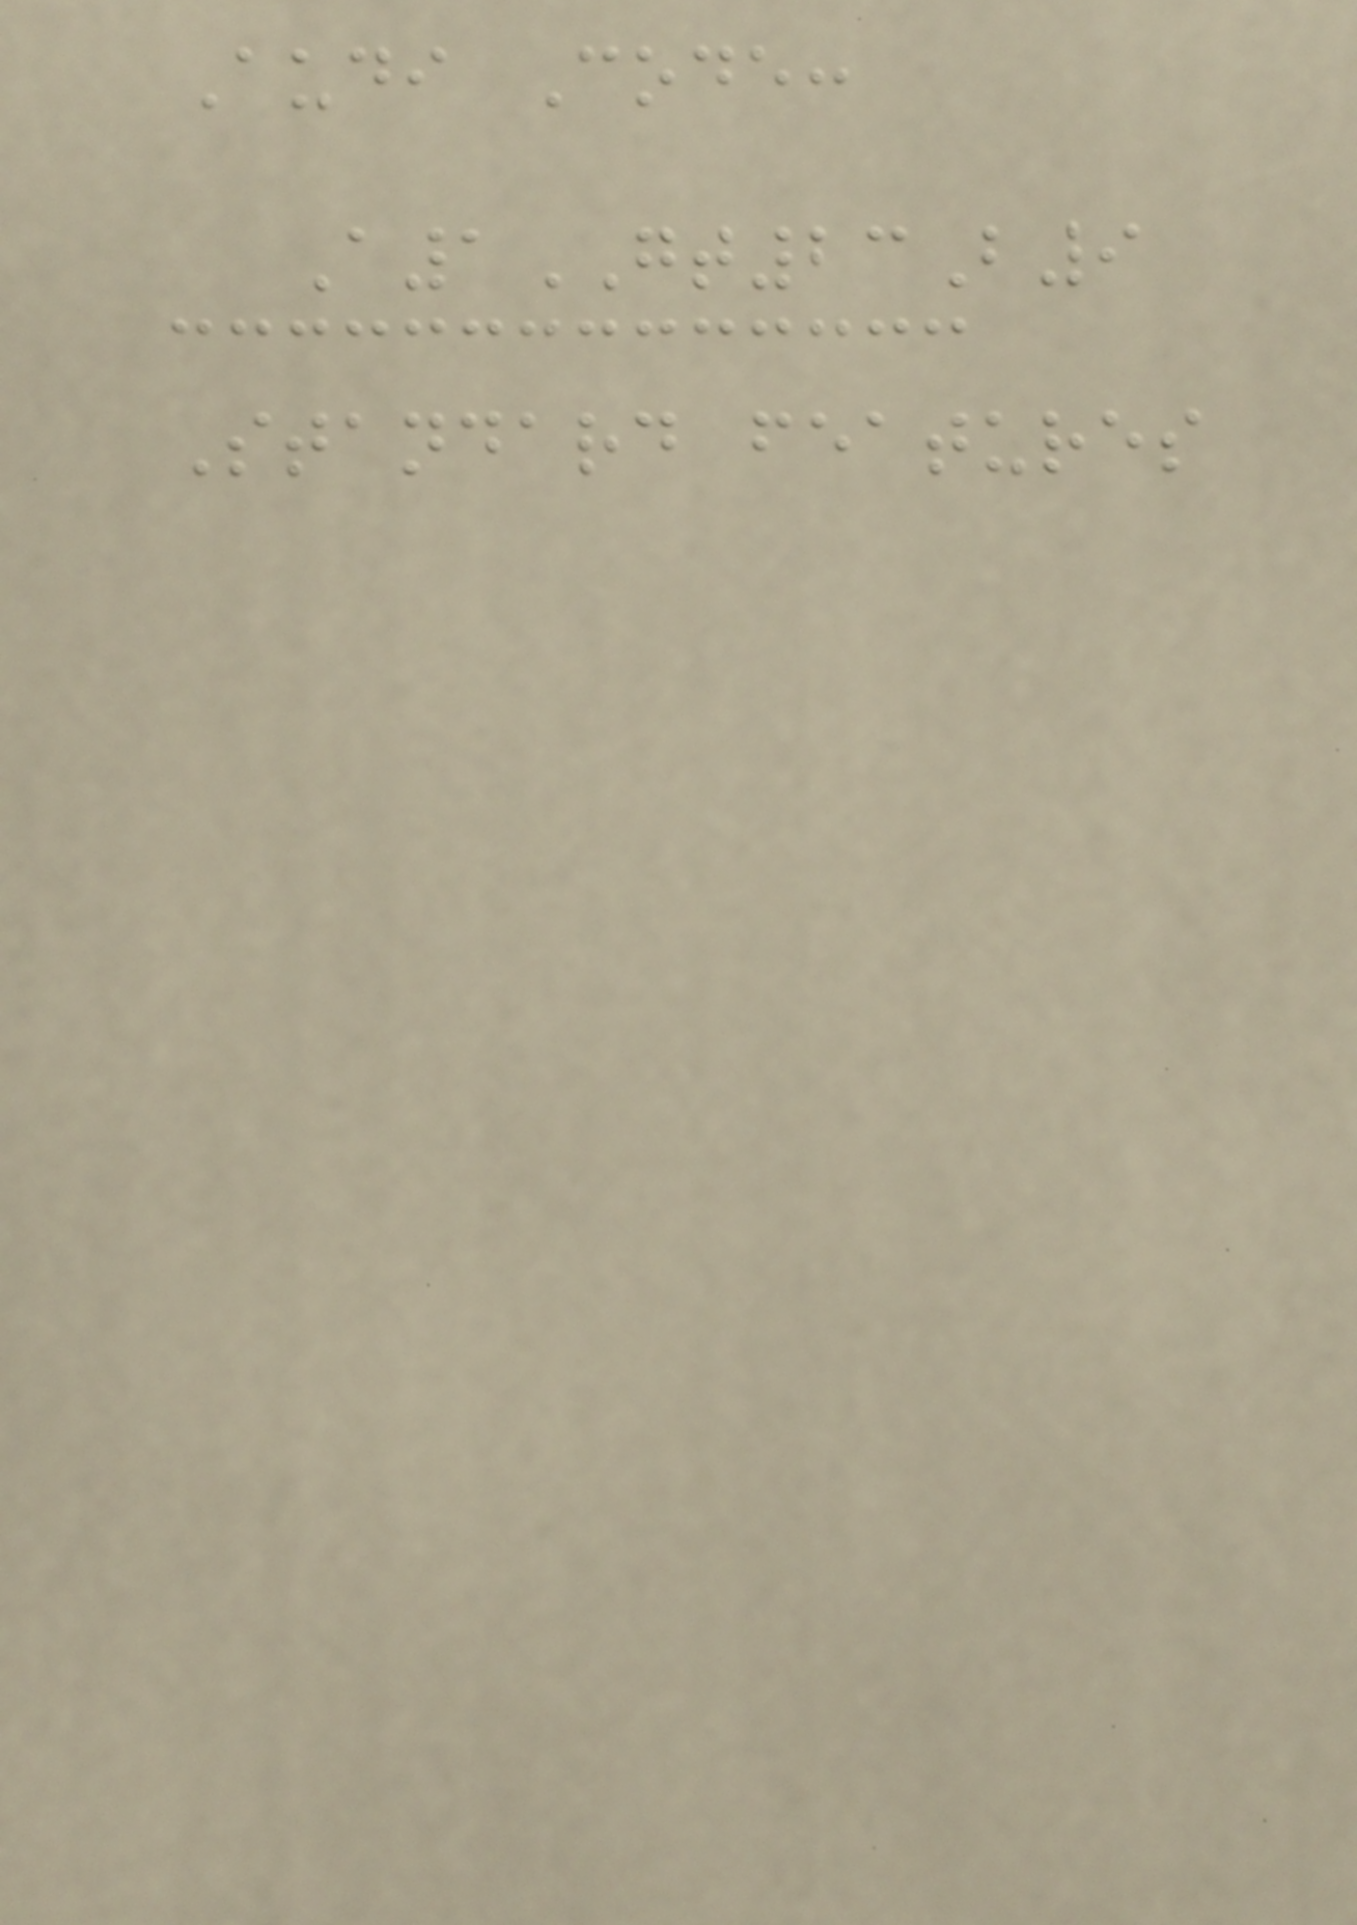Audi Code:
A1GT23B9
Standard features
